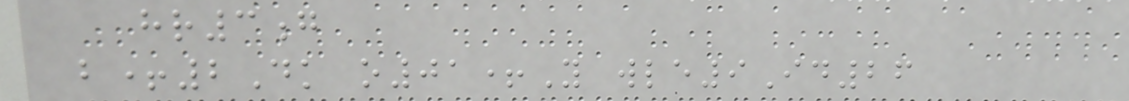hr3g
b+2Dk o01+Y wle9Id26
